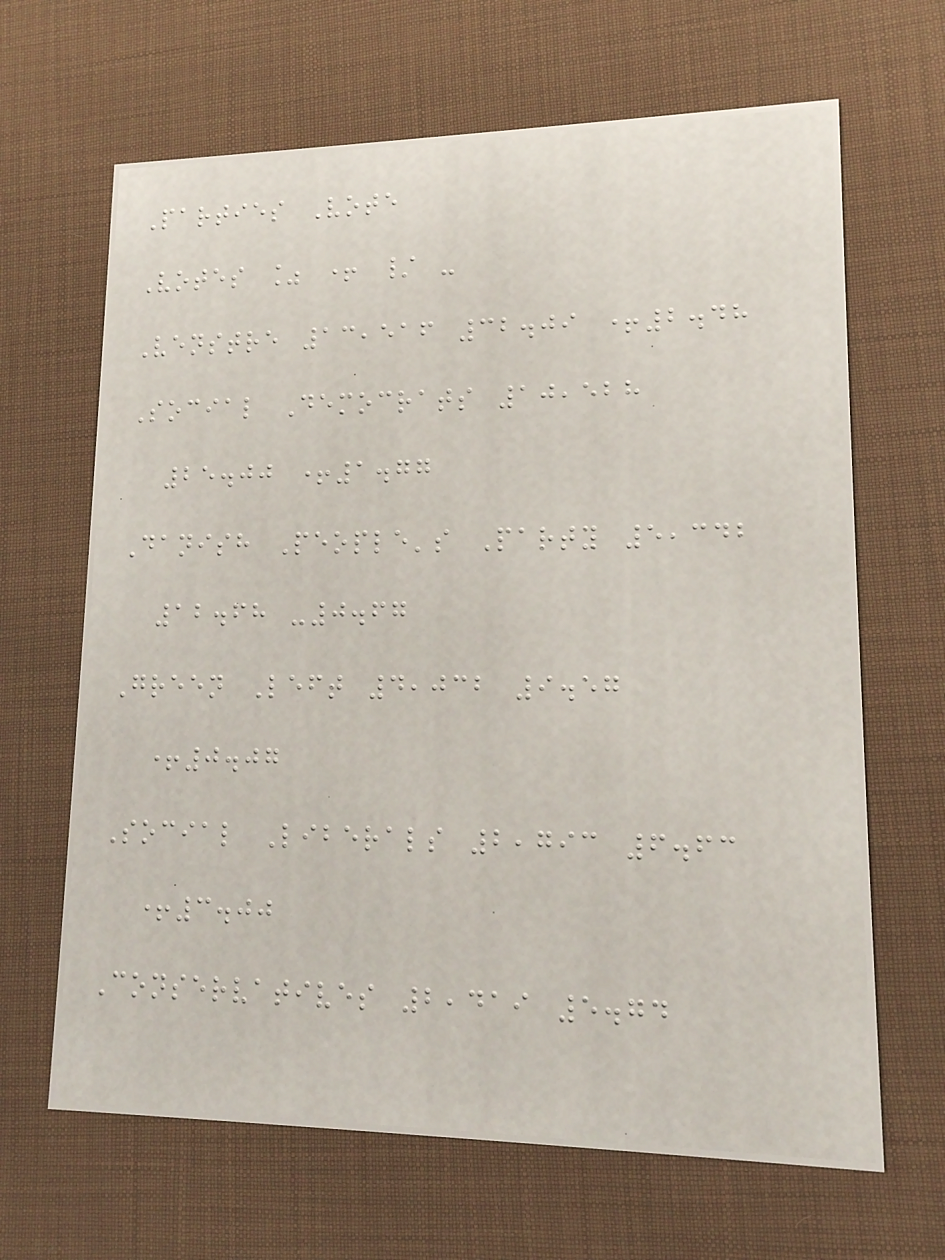Parties Vote
Votes % + / -
Venstre 13,516 32.09 +2.48
Social Democrats 10,528
25.00 +1.77
Danish People's Party 5,342
12.68 -0.67
Green Left 4,032 9.57
+0.07
Social Liberals 2,793 6.63
+3.00
Conservatives 2,419 5.74
